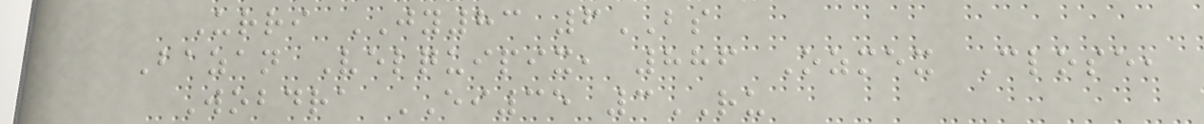Urri JY83 6BS
Bazan Velquipix, 886 Ozmex Close,
Wobdra EI35 3RU
